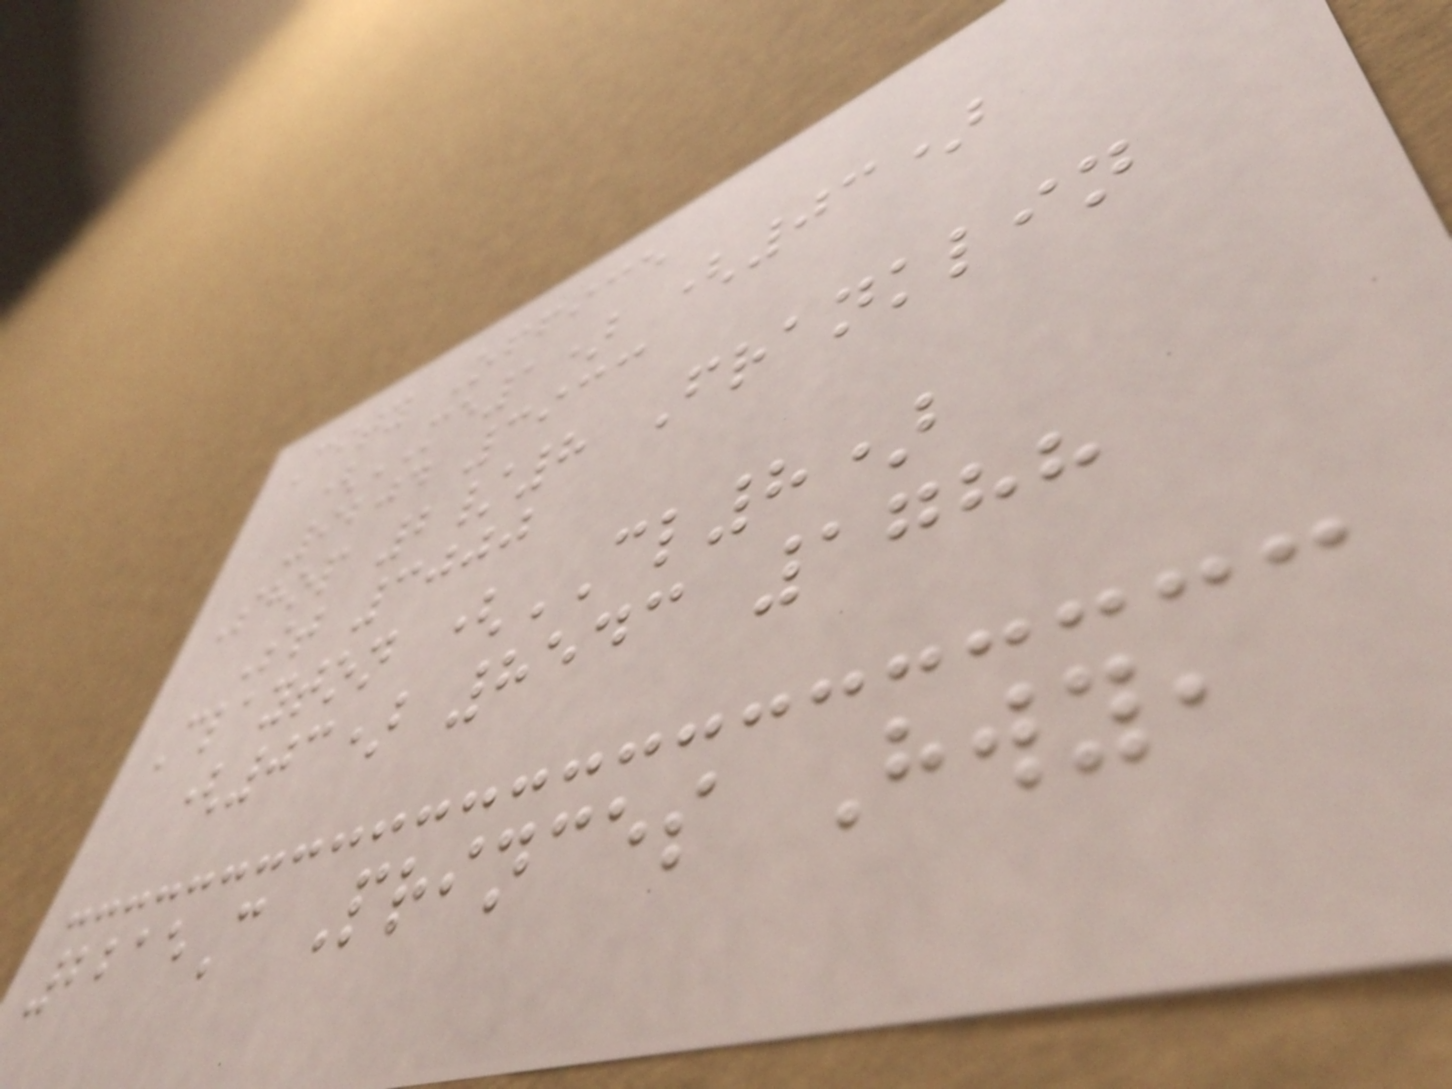City Office
(ME1) (03)
9204 3933
Shop 2/8 Franklin
St 3000
Clayton (CL8)
(03) 8543 1788
2215C Princes Hwy,
